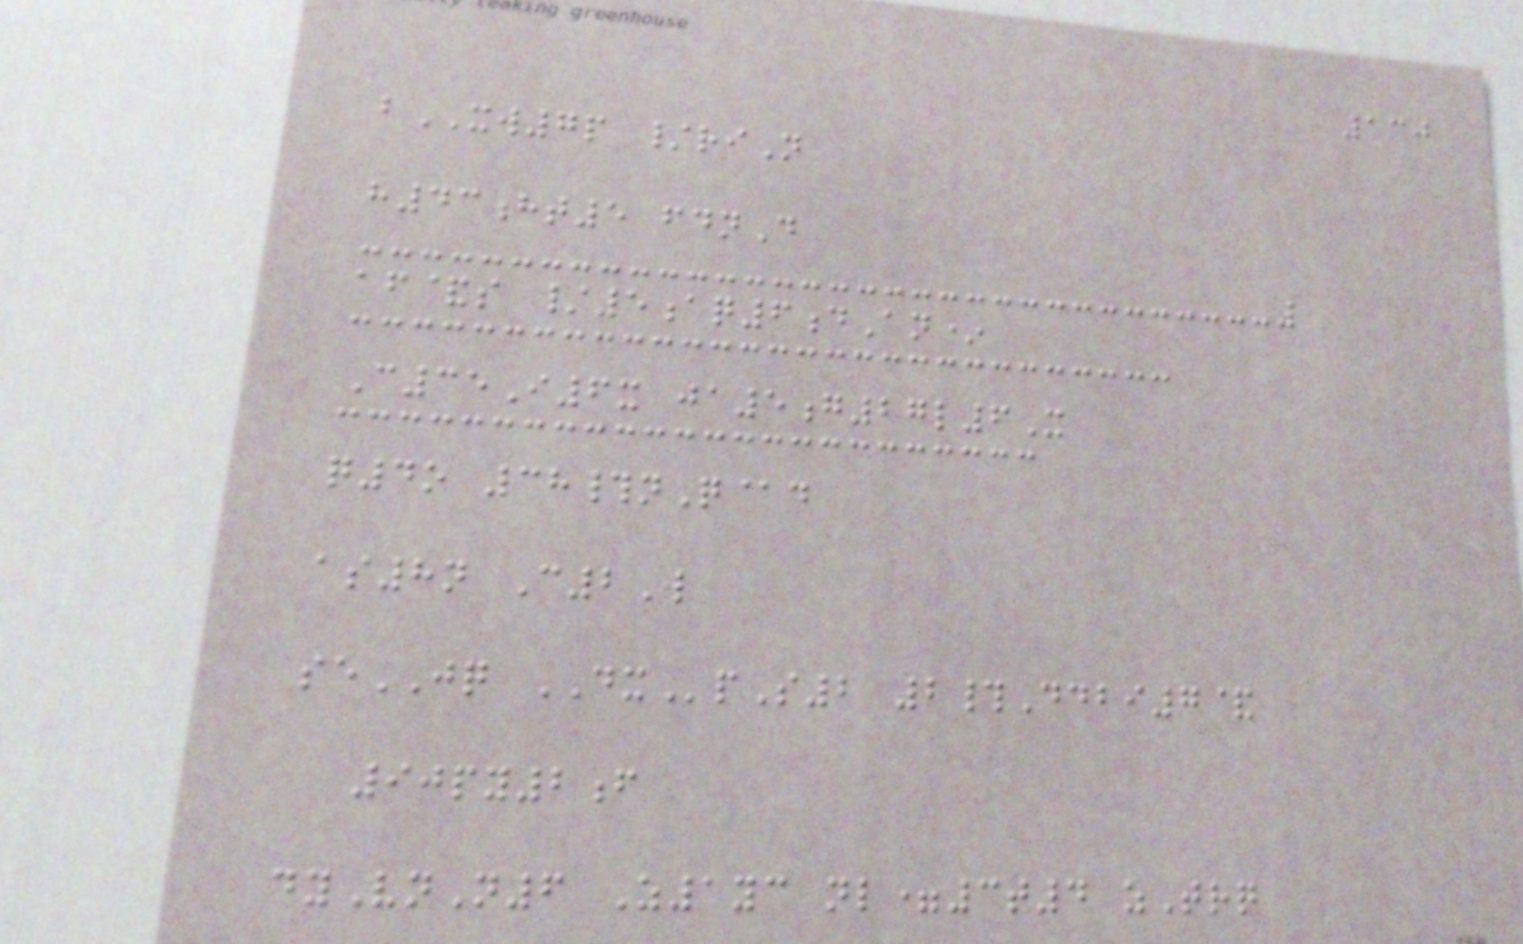130
bXW7p /riN
h43ht5 fdnD
af&s /5aq6dAn*
C35I6x ja5g27l6X
q4o 38#nQ@d
as8n C2W
seJQ DXpS2 2#Ddbi7&
90py2f
dyVnN6 Z1yc nl=3t4 zTrq
